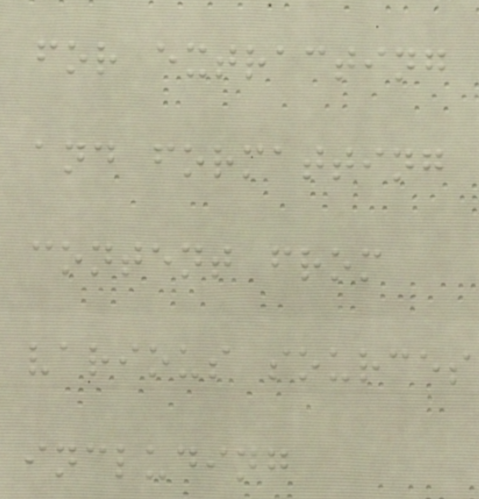for extracting
and formatting
content from
various sources
including
